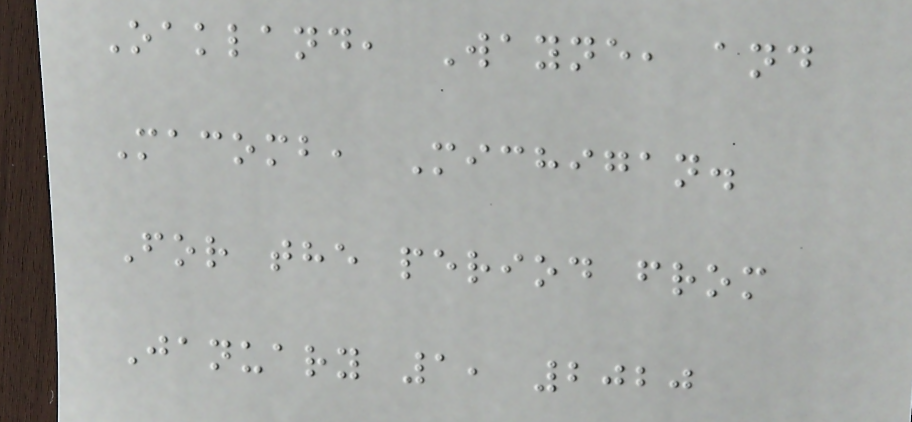Oakland, Wayne, and
Macomb, Michigan.
For the period from
January 1, 2020
